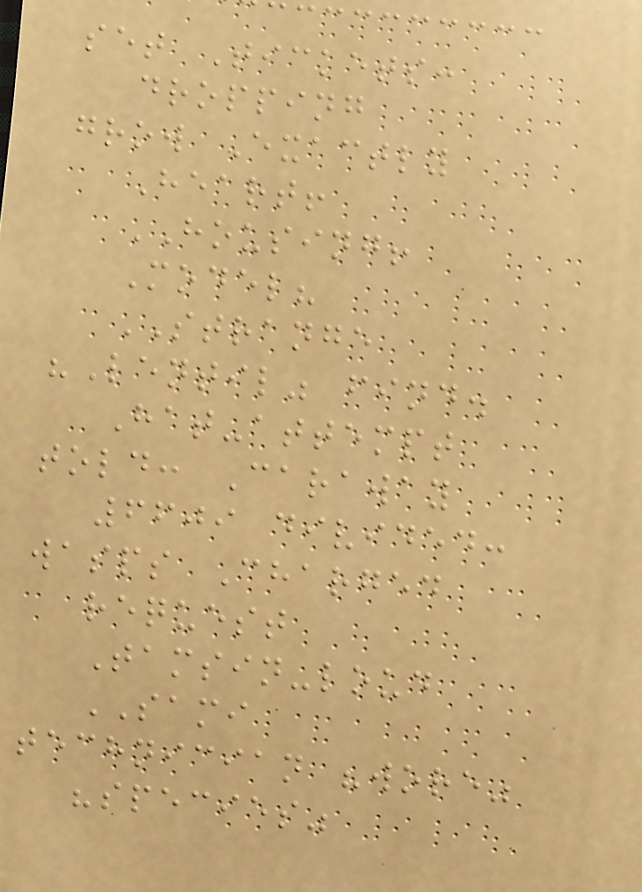set Tickets:
dropping
grow Exactly
Heart!
HOUSING!
Model?
STRANGE
"Lentil" find.
Hat-attempt
told: Caraway
6609 divided:
wasps Charged
request
Tamsin-loud
SAMI
technician "wore"
"species"
